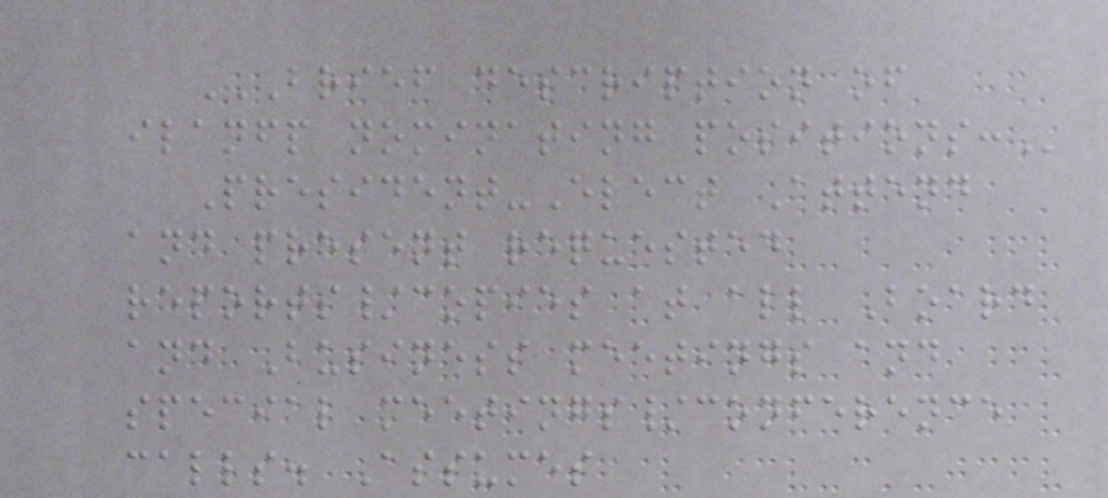BRIEF DESCRIPTION OF
ILANFP NOMINATING POSITIONS:
President-Elect Attend
and present requested
reports/copies at all Board
and Business meetings and
special meetings/conference
calls. Assumes
